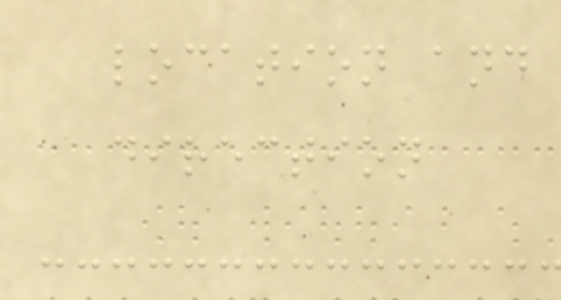location and
direction
